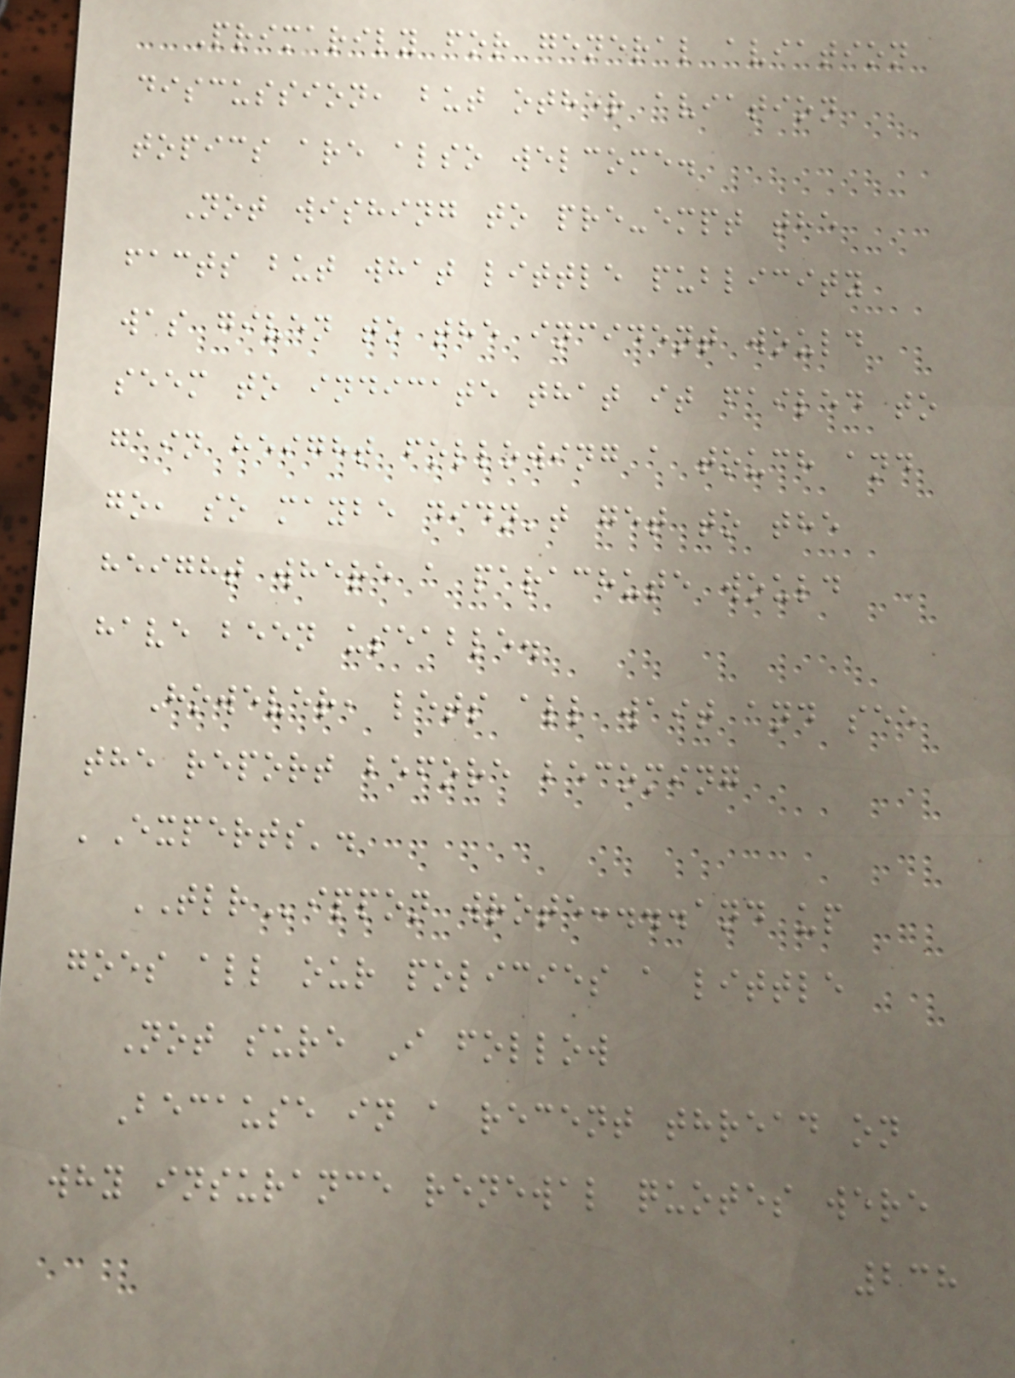Primarily for general aviation
discussion, but other aviation
topics are also welcome.
Not wishing to pre-empt the
facts but what little publicity
was given to the incident would
seem to indicate that it failed to
gain height following a touch and
go, so maybe didn't get to the
height where a parachute would
have been useable.
However, lets all wait and see
the report before becoming
'Experts'.
TLRippon wrote:...and up
goes all our policies a little
Not sure I follow
Because in a recent thread on
why insurance renewal quotes were
238
